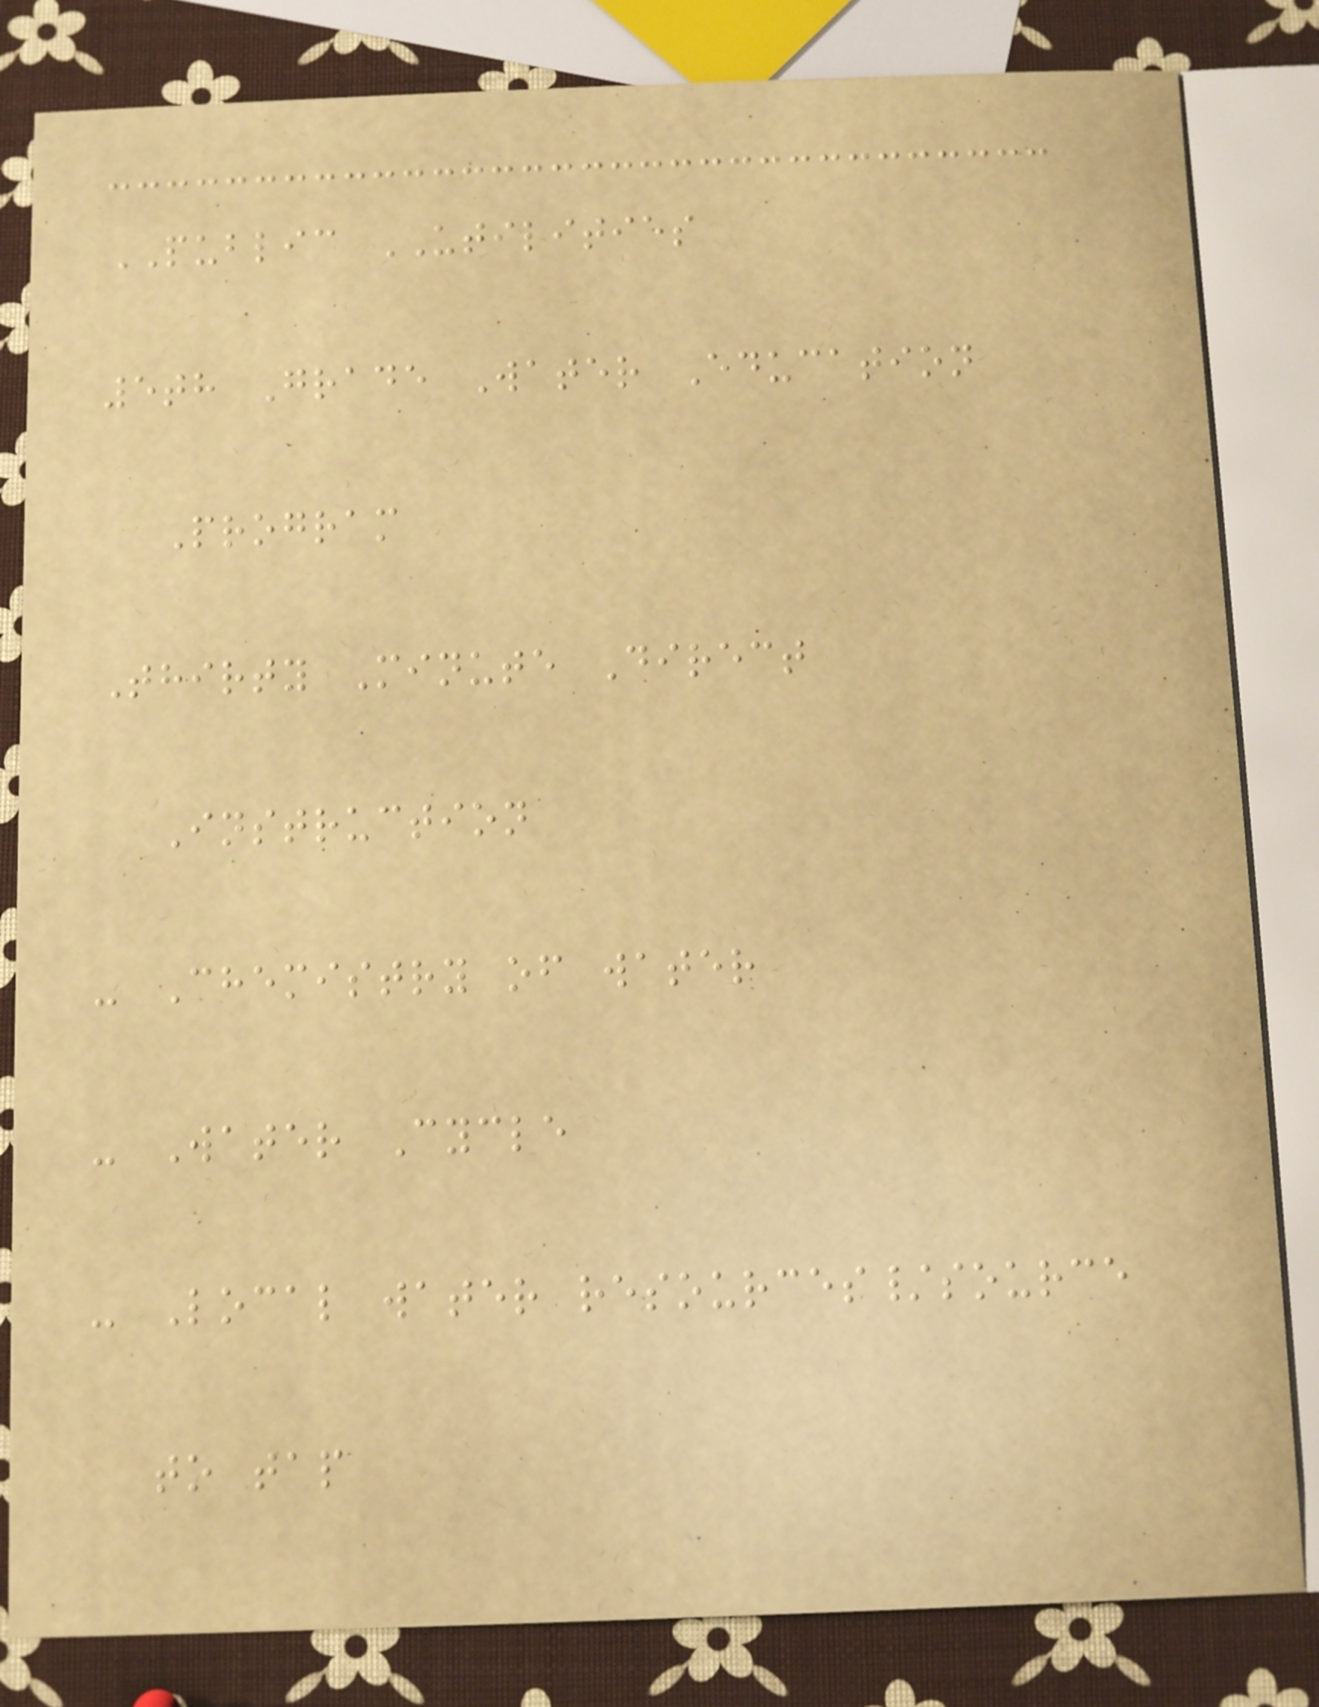PUBLIC UTILITIES
5th Grade Water Education
Program
Thirty Minute Direct
Instruction
- Chemistry of water
- Water Cycle
- Local water resources/source
to tap
